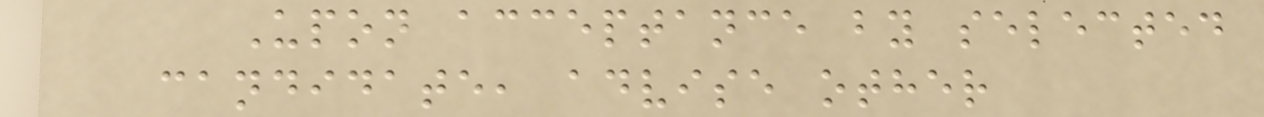Upon acceptance by selected
candidate, advise other
